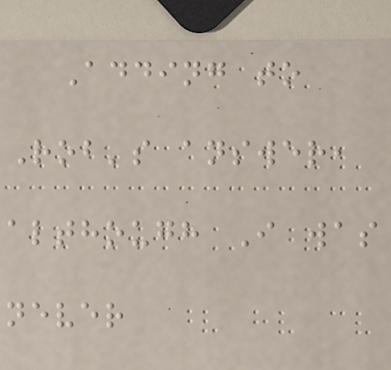Adding to
Rob's answer,
although I was
never
